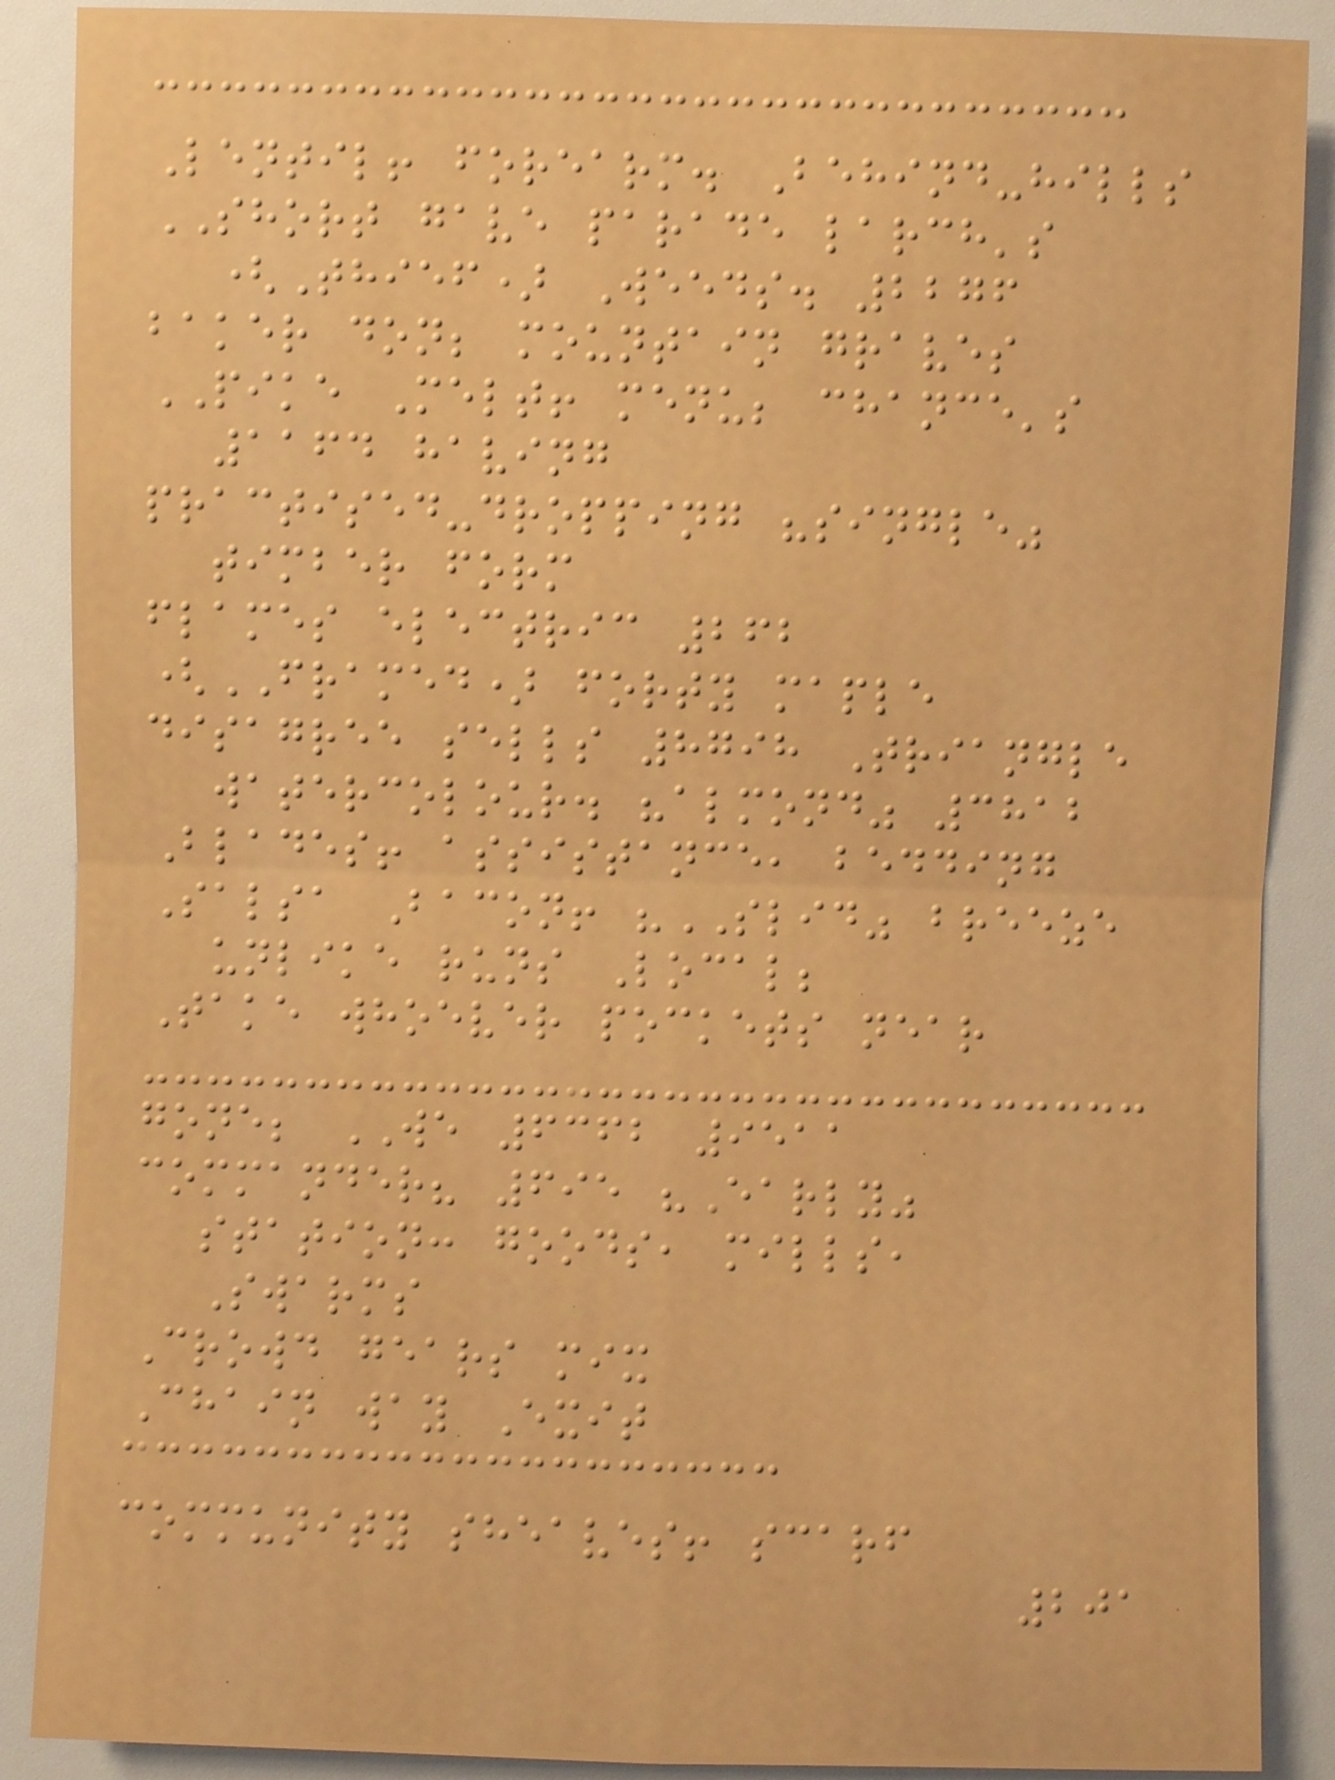Lentil! forearm. Behind-hills
SHORT gave parade larch's
(Thief) Weeds. 2276
baker don; mountain graves
PIKE Melt! menu; chance's
1164 having
practised-dropping "single"
timber form
flames electric 262
(FRAMED) forty maple
disagree sells 8798 Triangle
watercolour. "almond" 3812
Blades! assistance, bedding
Salsa Bacon! "SLID" breeze
unlike runs Local;
Take whoever pockets near
gone; WE 6362 9511
commander? 695 "Early"
station: goods, mills,
Swarms
Crowd gears mix
Chain way Exit
community sheaves! scarf
201
